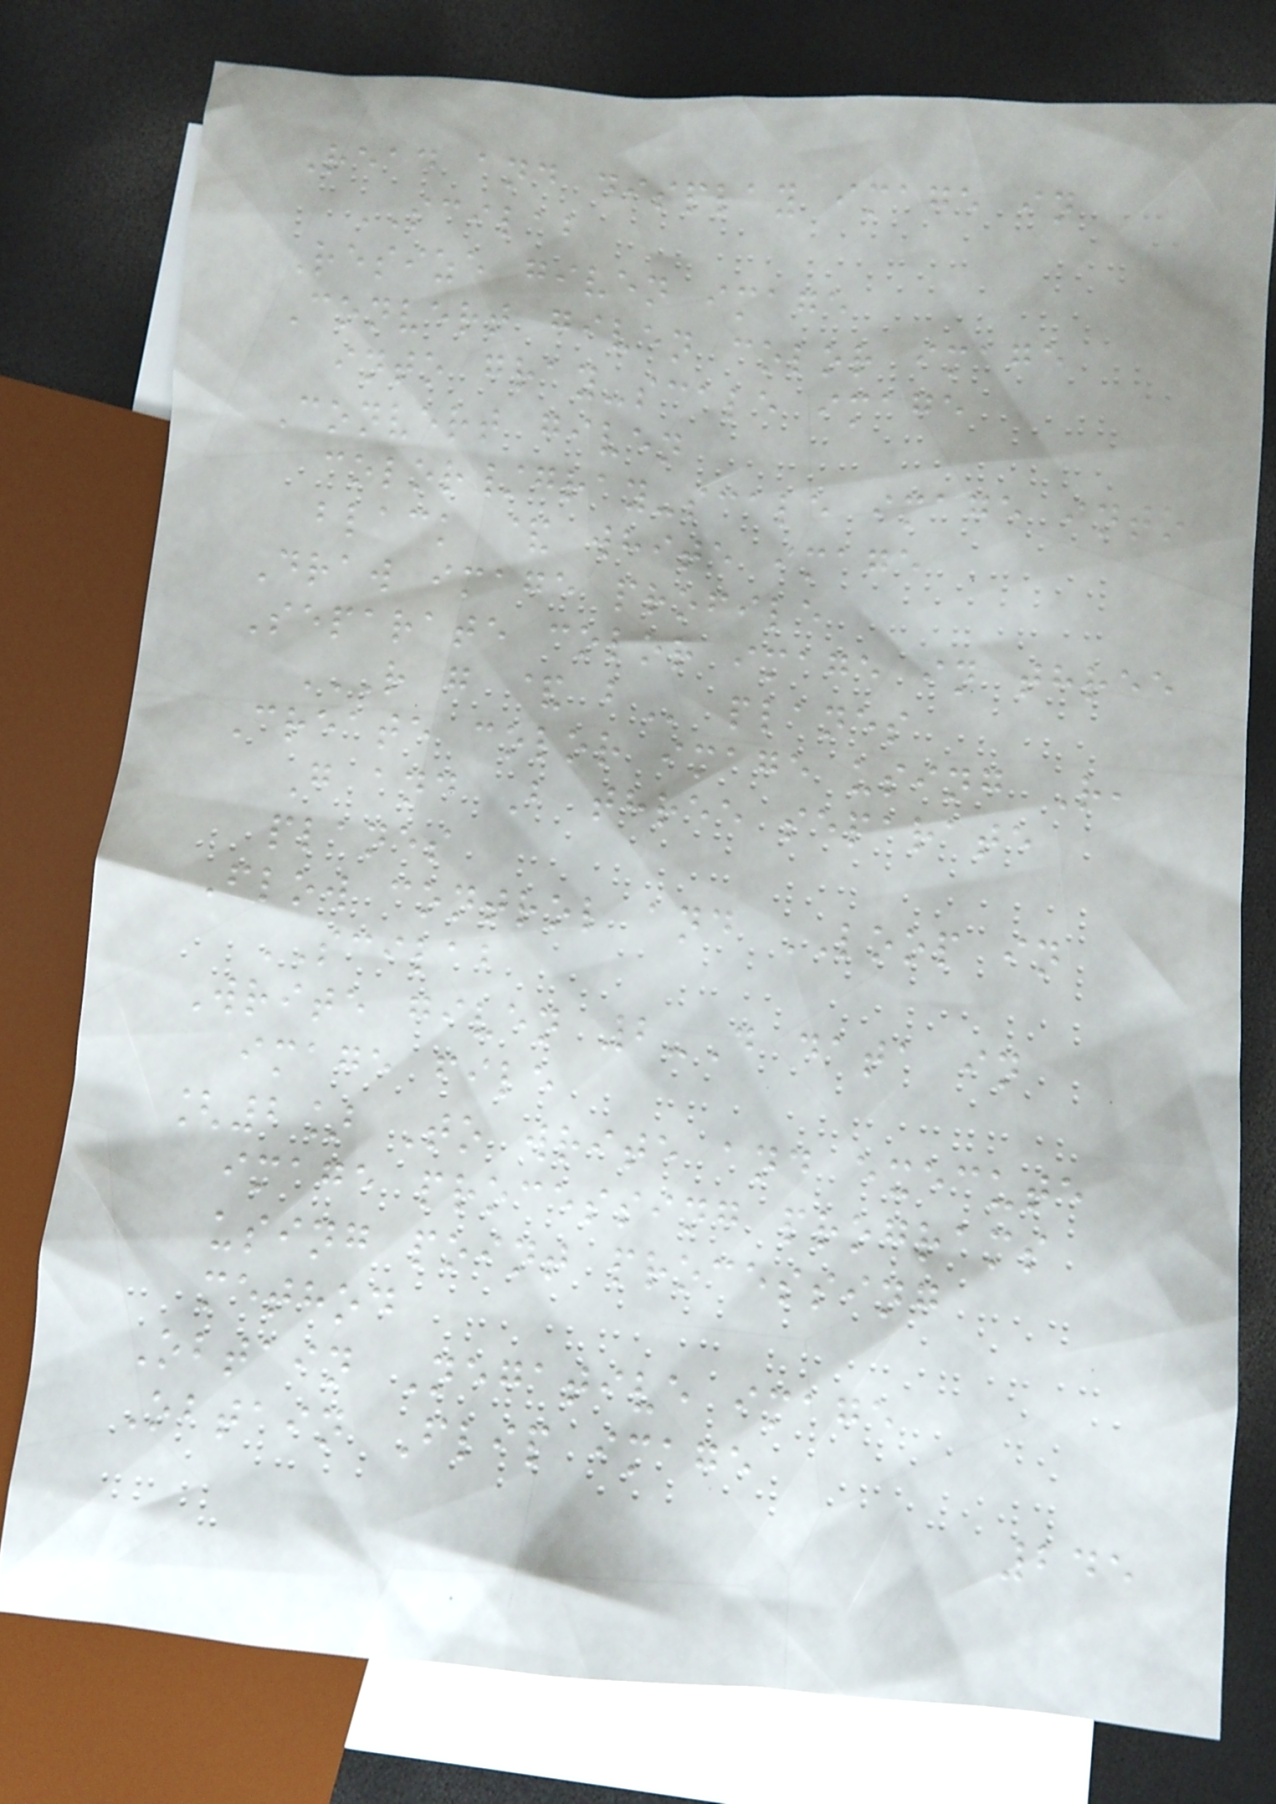Read and display image in
SCILAB
Resize given image
Convert given color image
into gray-scale image
Convert given
color/gray-scale image into
black & white image
Draw image profile
Separate color image in three
R G & B planes
Create color image using R,
G and B three separate
planes
Flow control and LOOP in
SCILAB
Write given 2-D data in
image file
[2] To write and execute
image processing programs
using point processing
method
Obtain Negative image
Obtain Flip image
245
